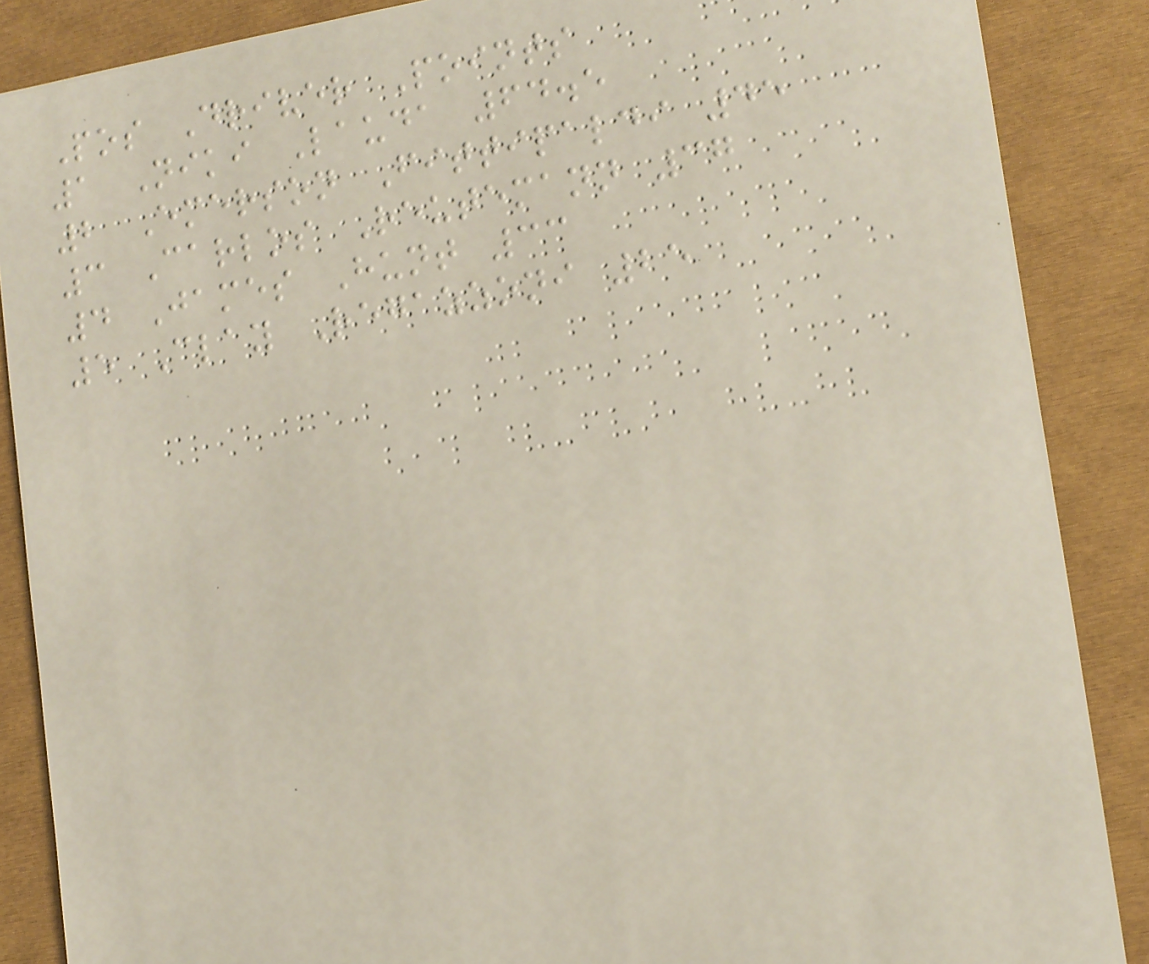Pos Driver Points
1 Niki Lauda 64.5
2 Emerson Fittipaldi 45
3 Carlos Reutemann 37
4 James Hunt 33
5 Clay Regazzoni 25
